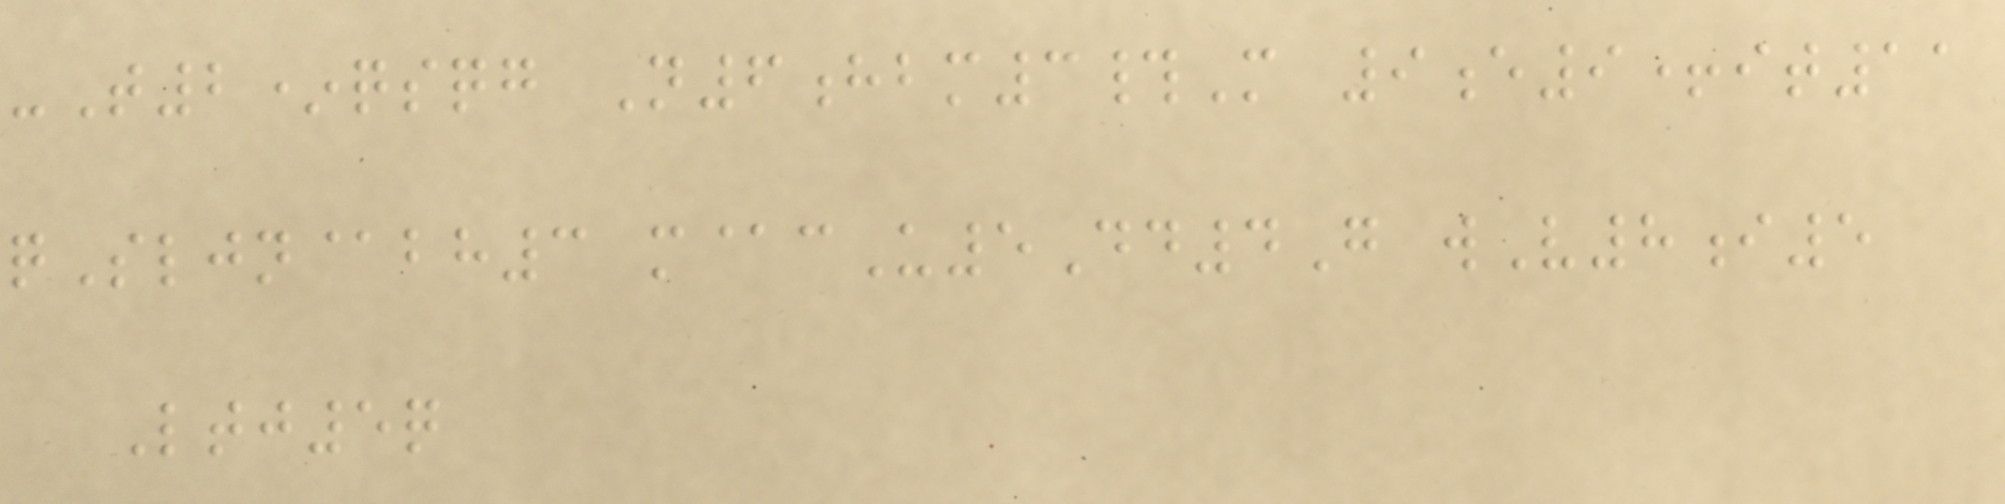-T2*qsqg N6hbm3#M 9e9+it11
qSljn@bh3 m@cU5Dd4G wV8i5
Ltj5q
